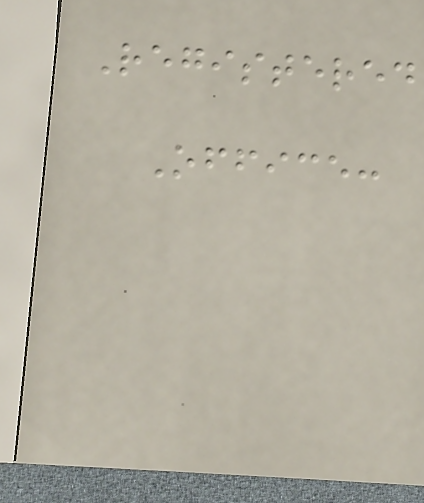Registered
Office:
